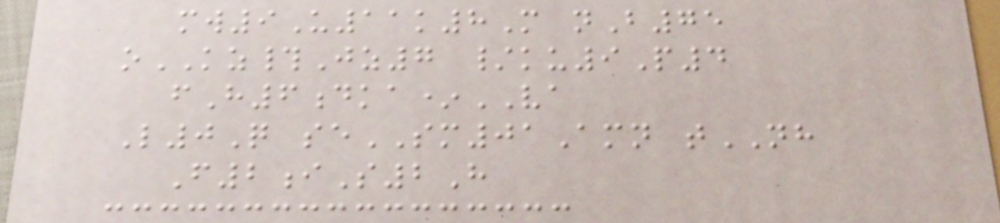mw9U11k8M nB75
oKZ#Jz7 /ku9P4
fH6dka*VA
L0Q seSM01Amn tNH
F2iS2H
